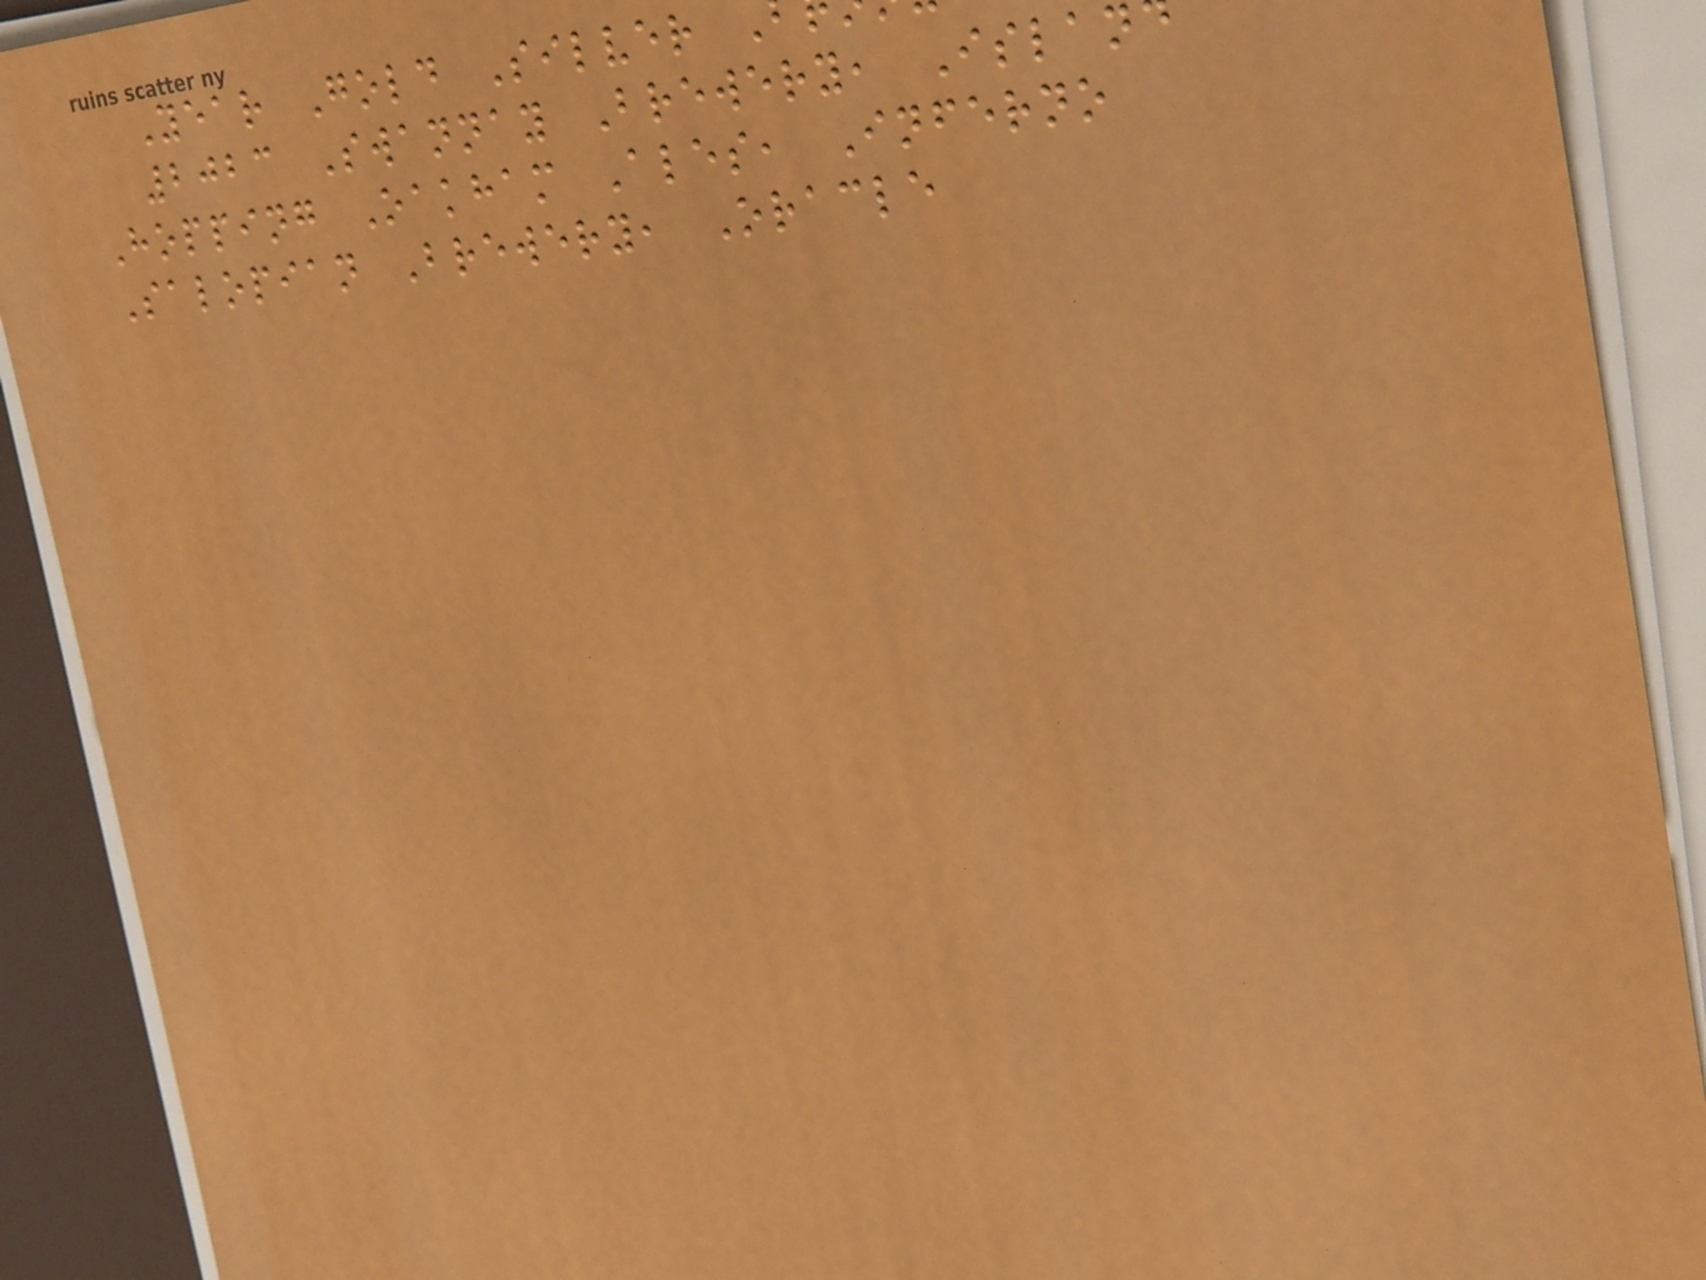Year Gold Silver
2023 Swannay Brewery, Islan
Hopping Oakham Ales, Inferno
Salopian Brewery, Oracle
